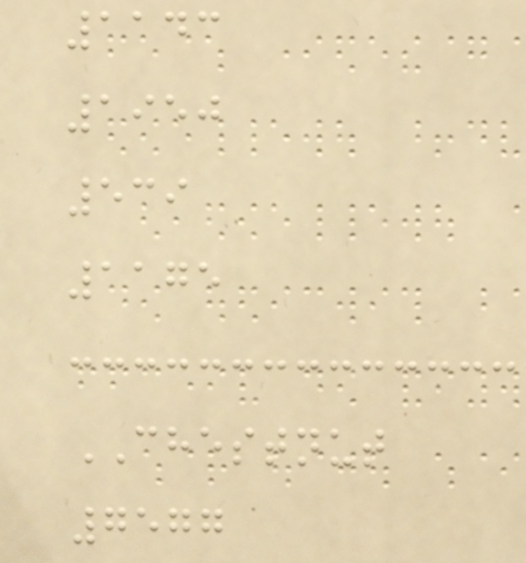1143
1950
539
1175
CHESTNUT
7577
